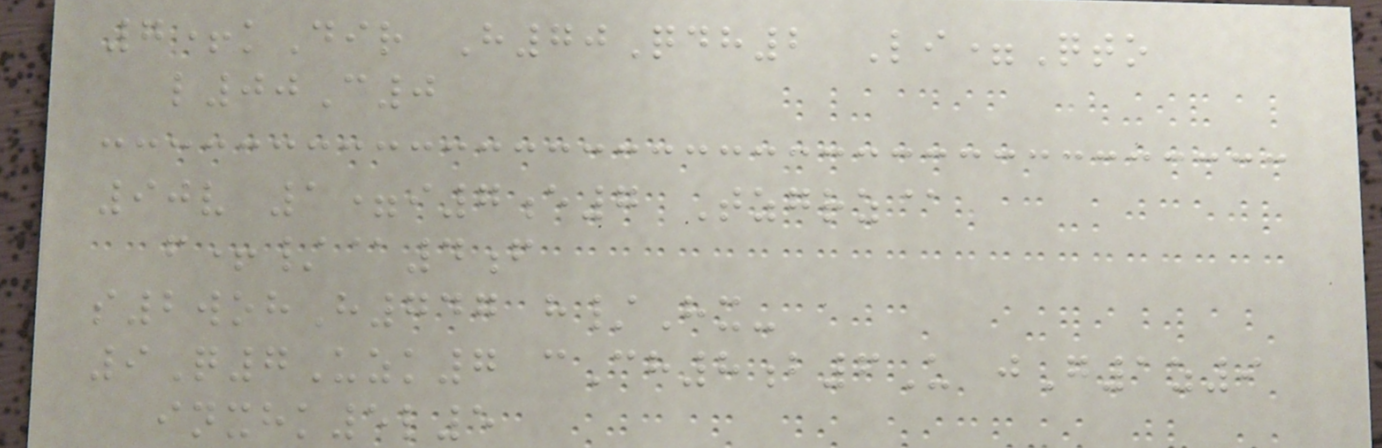7+kDir H70Qdh2 Li=Qto
l00C0
90v 1=i7e7 Tzgrz@
f+/@4f
s2wohH747 h/Hx-
9Q7Uzk7 cCh8b6U jG1z9
inxhk5l5
